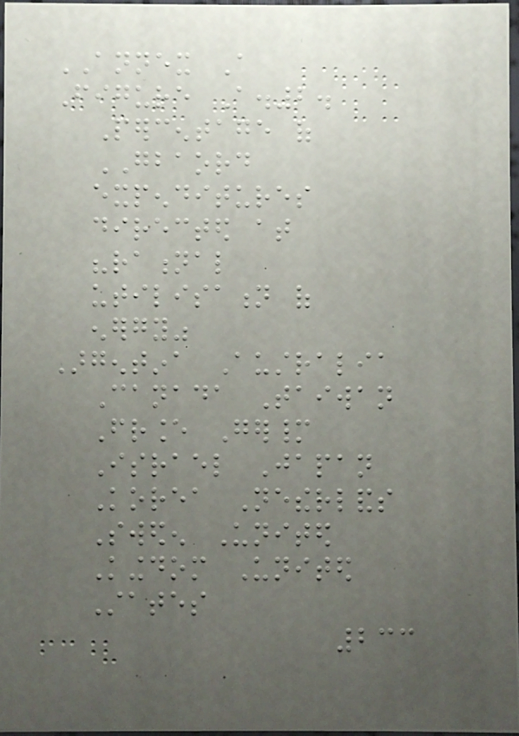ANNEX A
Figure A.2.
Percentage of
GBAORD
expenditures
directed at
"rational
utilisation of
energy"
Argentina Australia
Canada Taiwan
France Germany
Israel Japan
Korea Netherlands
Sweden United
Kingdom United
States
233
